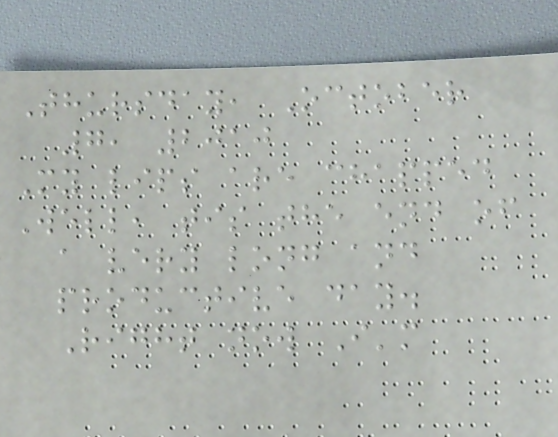Thursday, October
7, 2010
My lips are chapped
Well, tis the end of
a very long and
productive day.
Right now I'm
